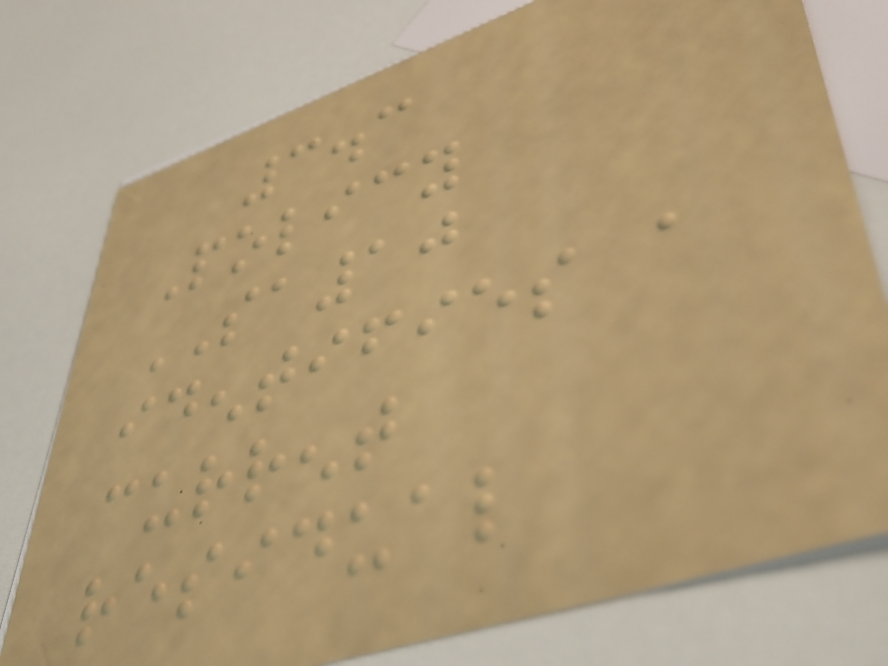3.3
Policy
SA10
identifies a
current
residual
